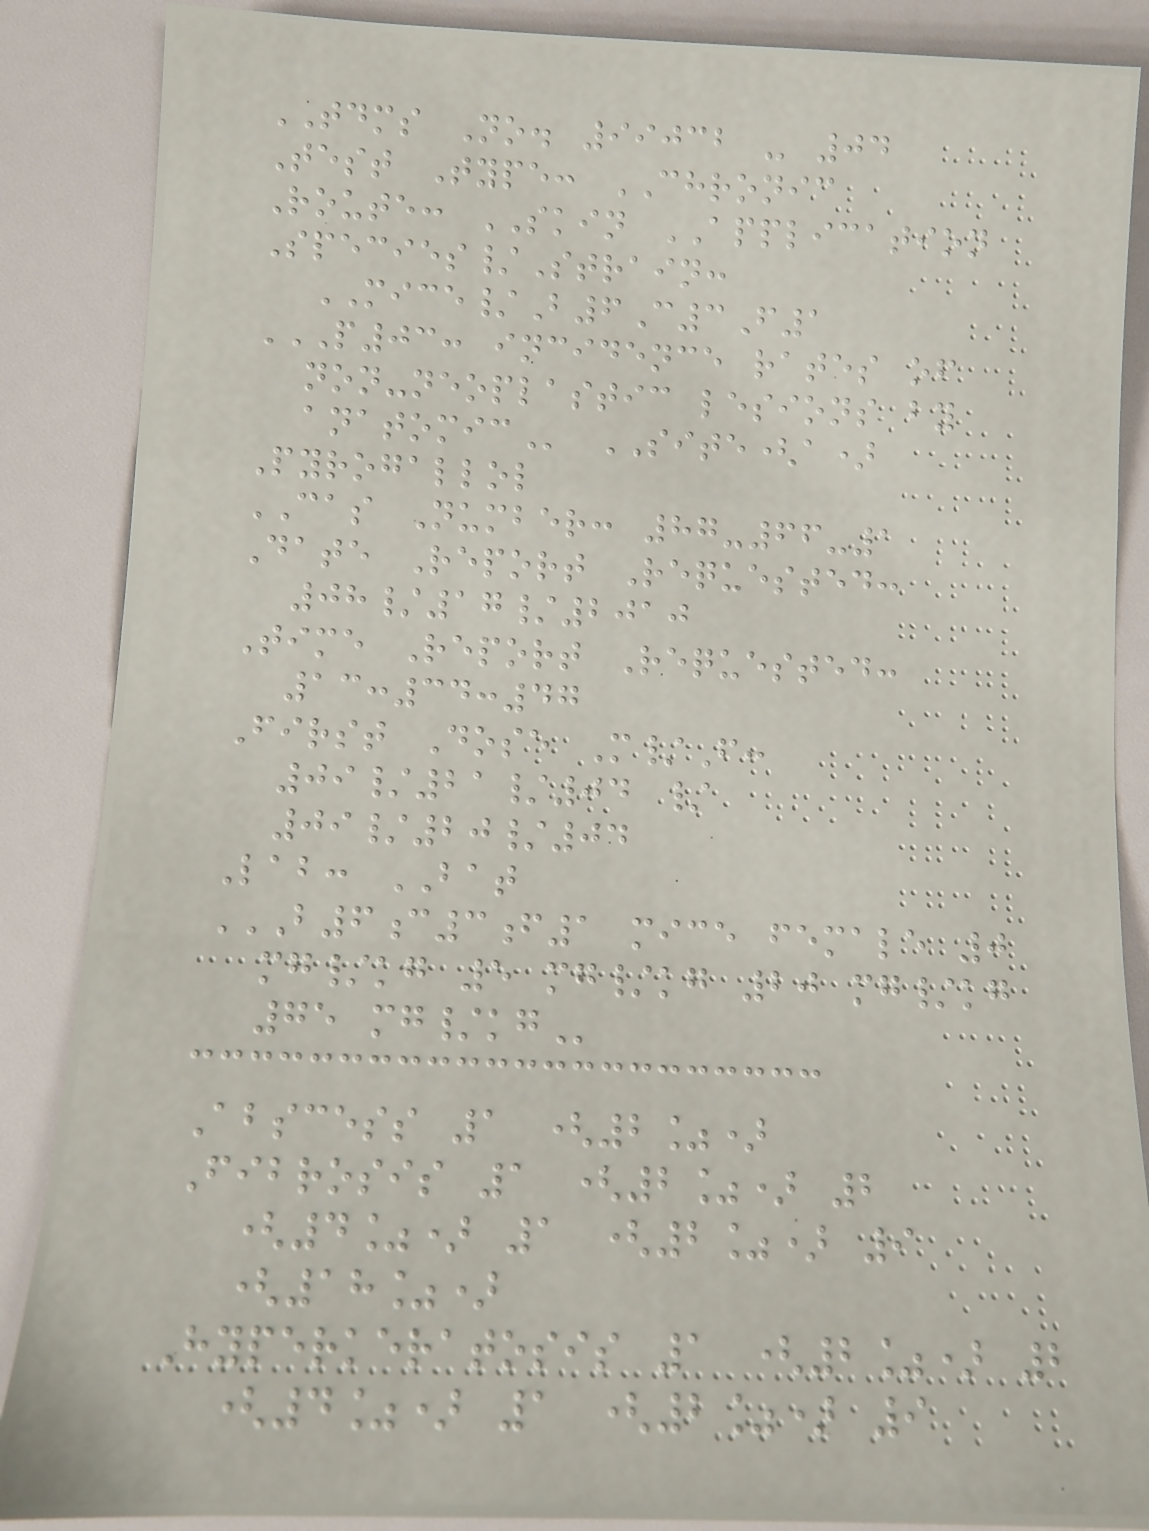TDMS No. 99032 - 04
Test Type: CHRONIC
Route: SKIN APPLICATION
Species/Strain:
MICE/B6C3F1
P03: INCIDENCE RATES OF
NON-NEOPLASTIC LESIONS BY
ANATOMIC SITE(a)
Pyrogallol
CAS Number: 87-66-1
Date Report Requested:
08/17/2010
Time Report Requested:
13:34:47
First Dose M/F:
09/21/04 /
09/20/04
Lab: BAT
B6C3F1 MICE FEMALE 0
MG/KG 5 MG/KG 20 MG/KG
75 MG/KG
Abscess 1 (2%)
Fibrosis 1 (2%) 2
(4%) 1 (2%) 9
(18%)
Hyperkeratosis 1 (2%) 2
(4%) 1 (2%) 9
